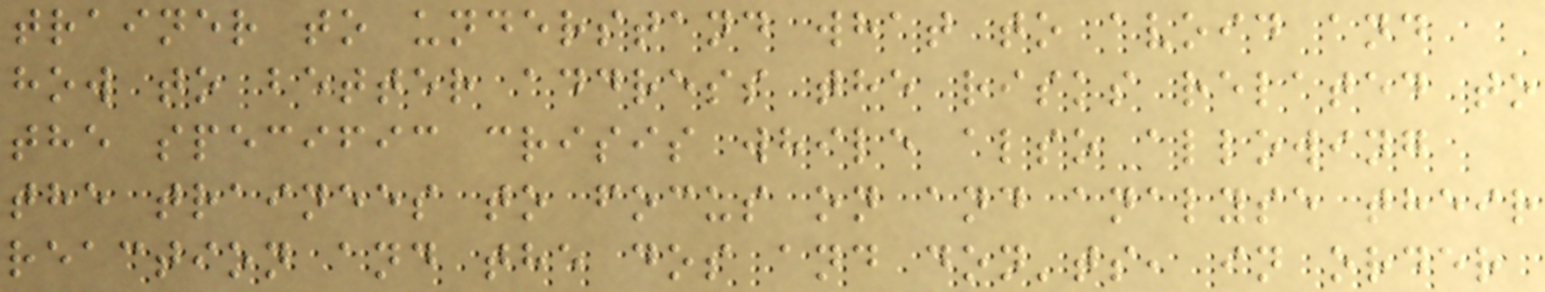trainer to understand what to avoid and
how to better address the risks related to
the specific crisis while also allowing
the trainees to focus on and analyse their
reaction and the dos and don'ts, in order
